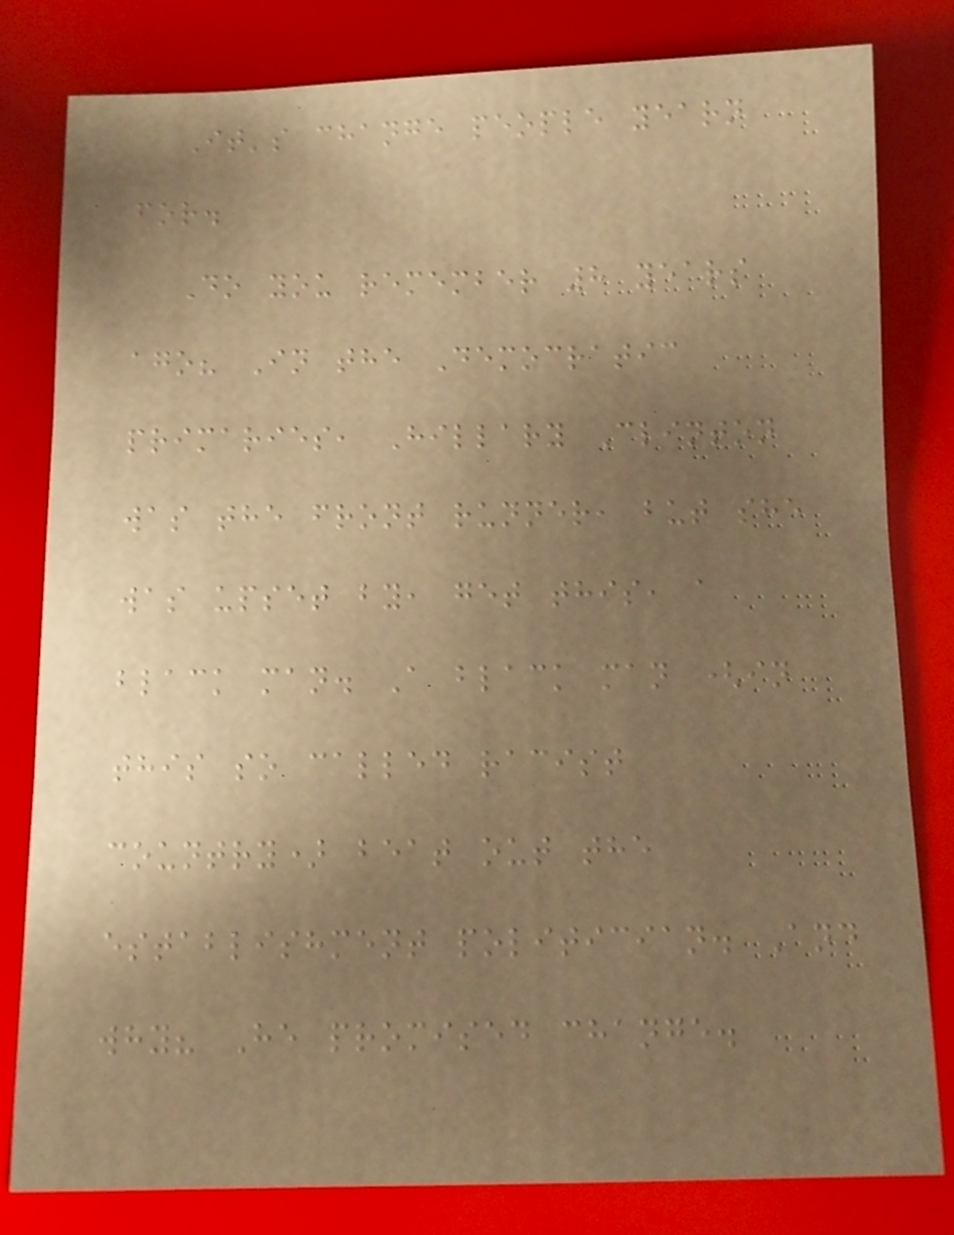It's change people yearn
for.
Do you remember 8 years
ago? In the Democratic
primaries, Hillary Clinton
was the front runner, but she
was upset by, get this, a
black man. A black man (in
this so called racist
country) beat out the
establishment politician. And
why? He promised change.
